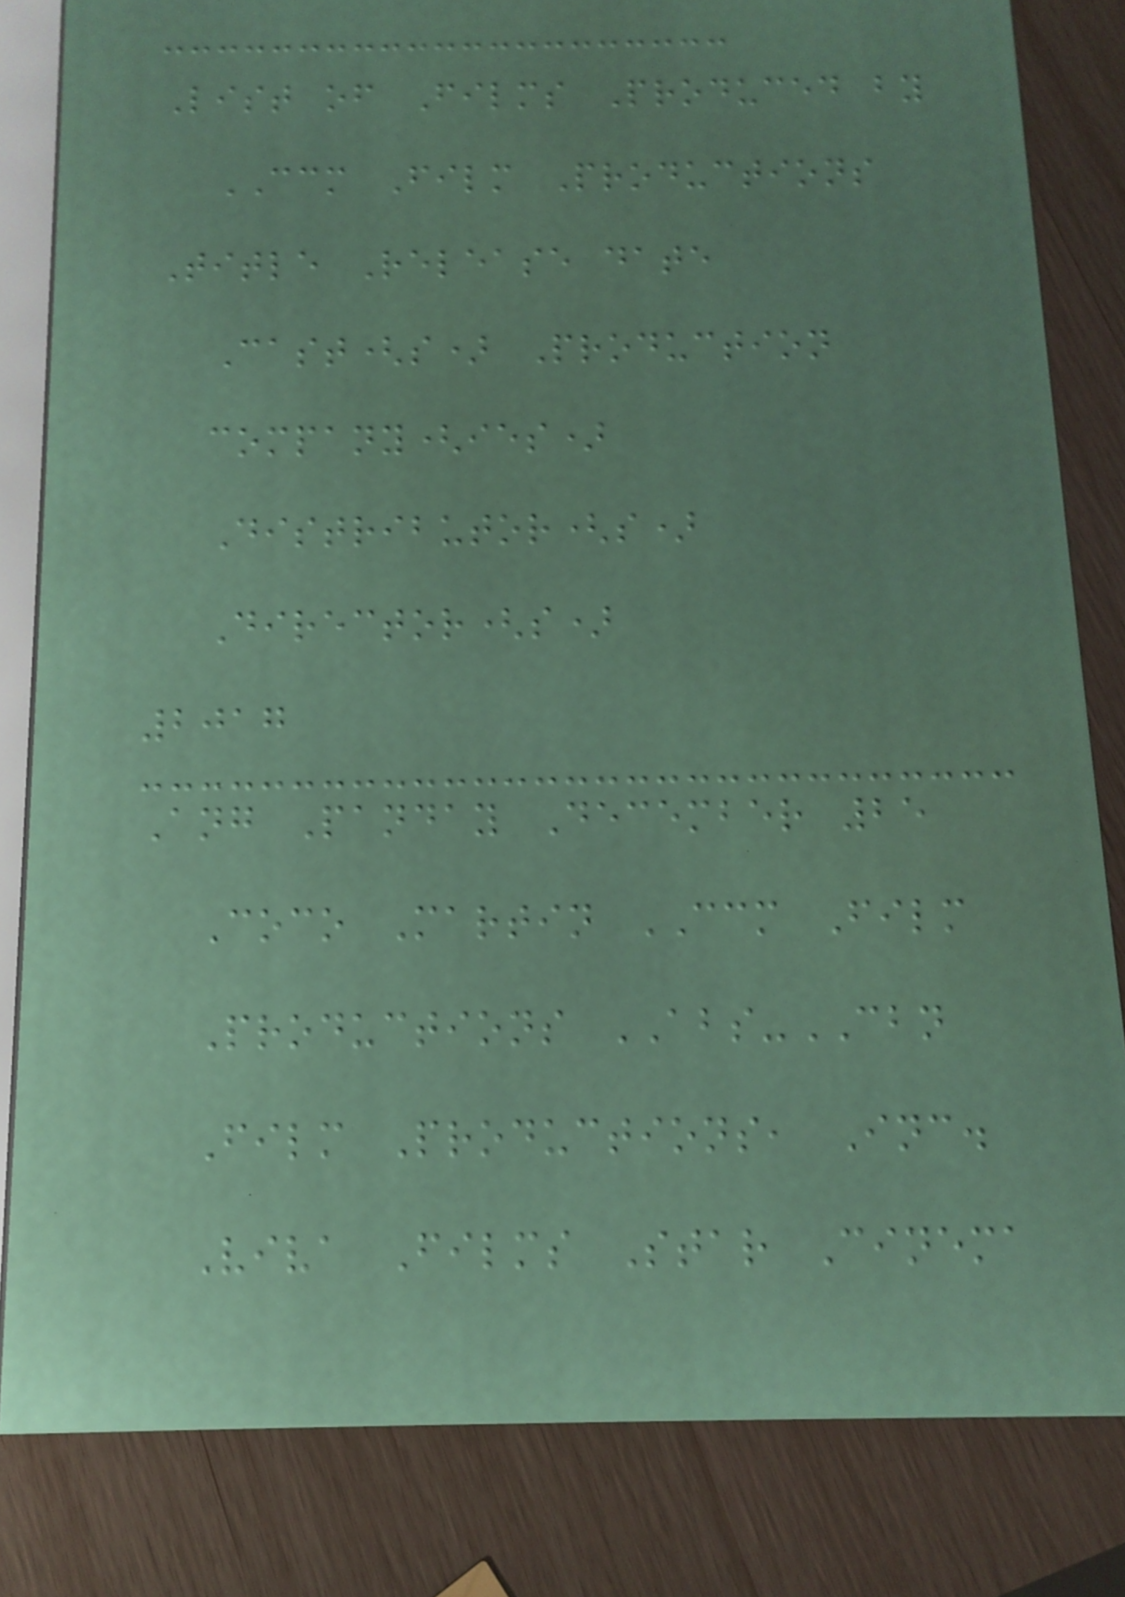List of Films Produced by
CCM Film Productions
Title Release date
Cast(s) Production
company(ies)
Distributor(s)
Director(s)
2017
Ang Panday December 25
Coco Martin CCM Film
Productions ABS-CBN
Film Productions, Inc.
Viva Films Star Cinema
